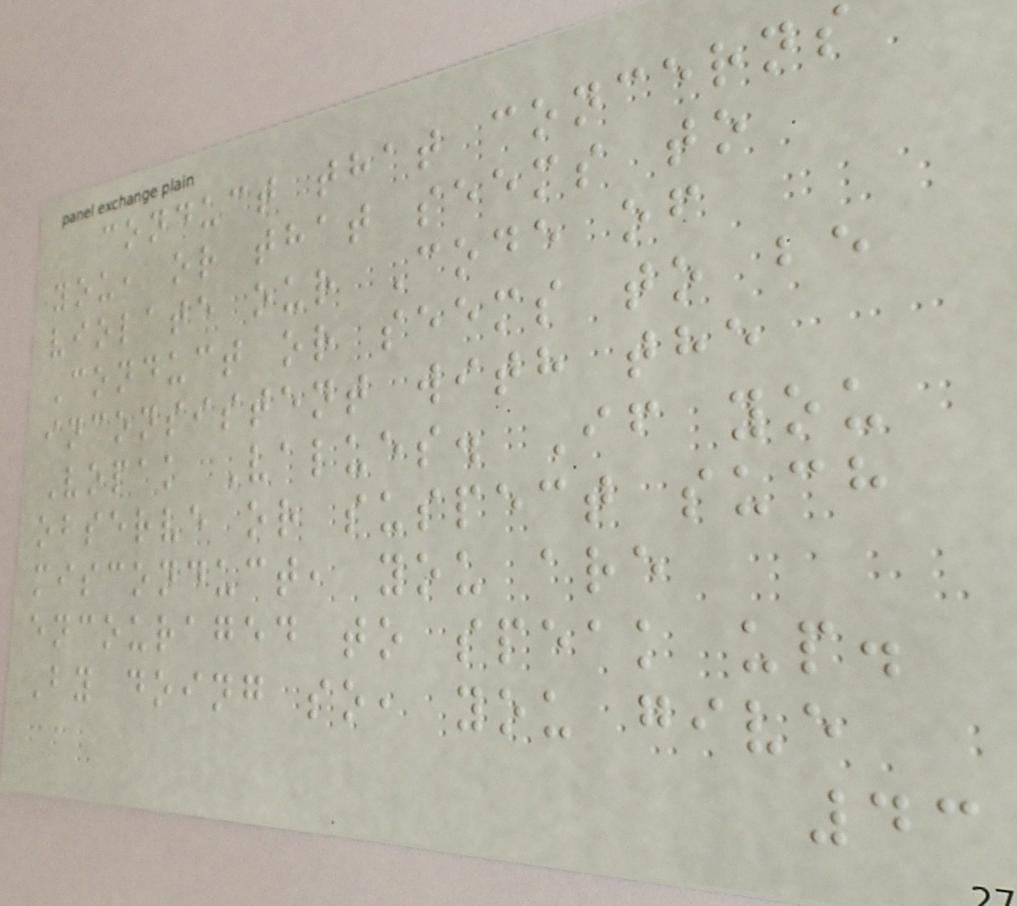conduct that concerns
you, or that seems to
violate our Code of
Conduct or seems to be
inconsistent with the
Vopak Values. If you
observe or suspect such
misconduct, you are
encouraged to speak up.
By doing so, you give
43
